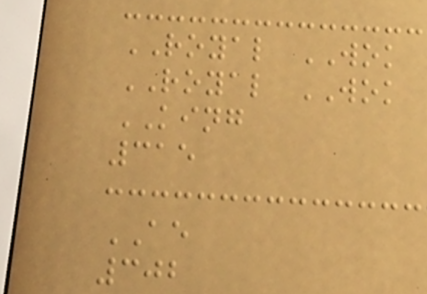ROYAL WOK
ROYAL WOK
KING
315
AE
302
